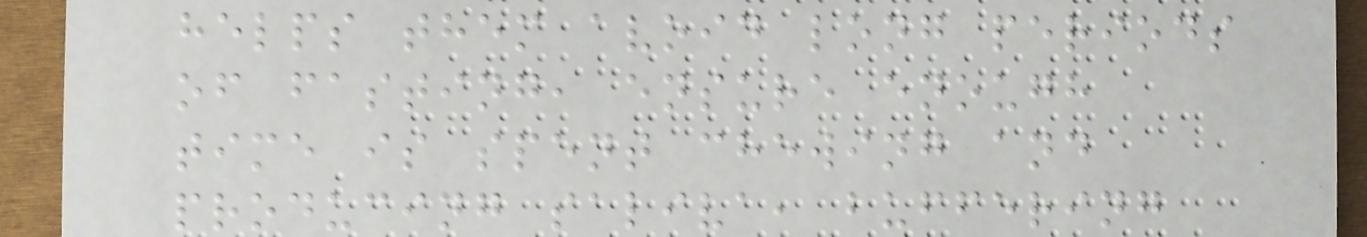helps them avoid long periods
of fasting, ensure enough
time is spent chewing and
producing saliva, buffering
